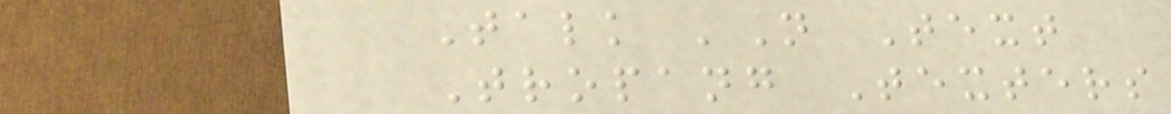Talk 'N Text
Tropang Texters
